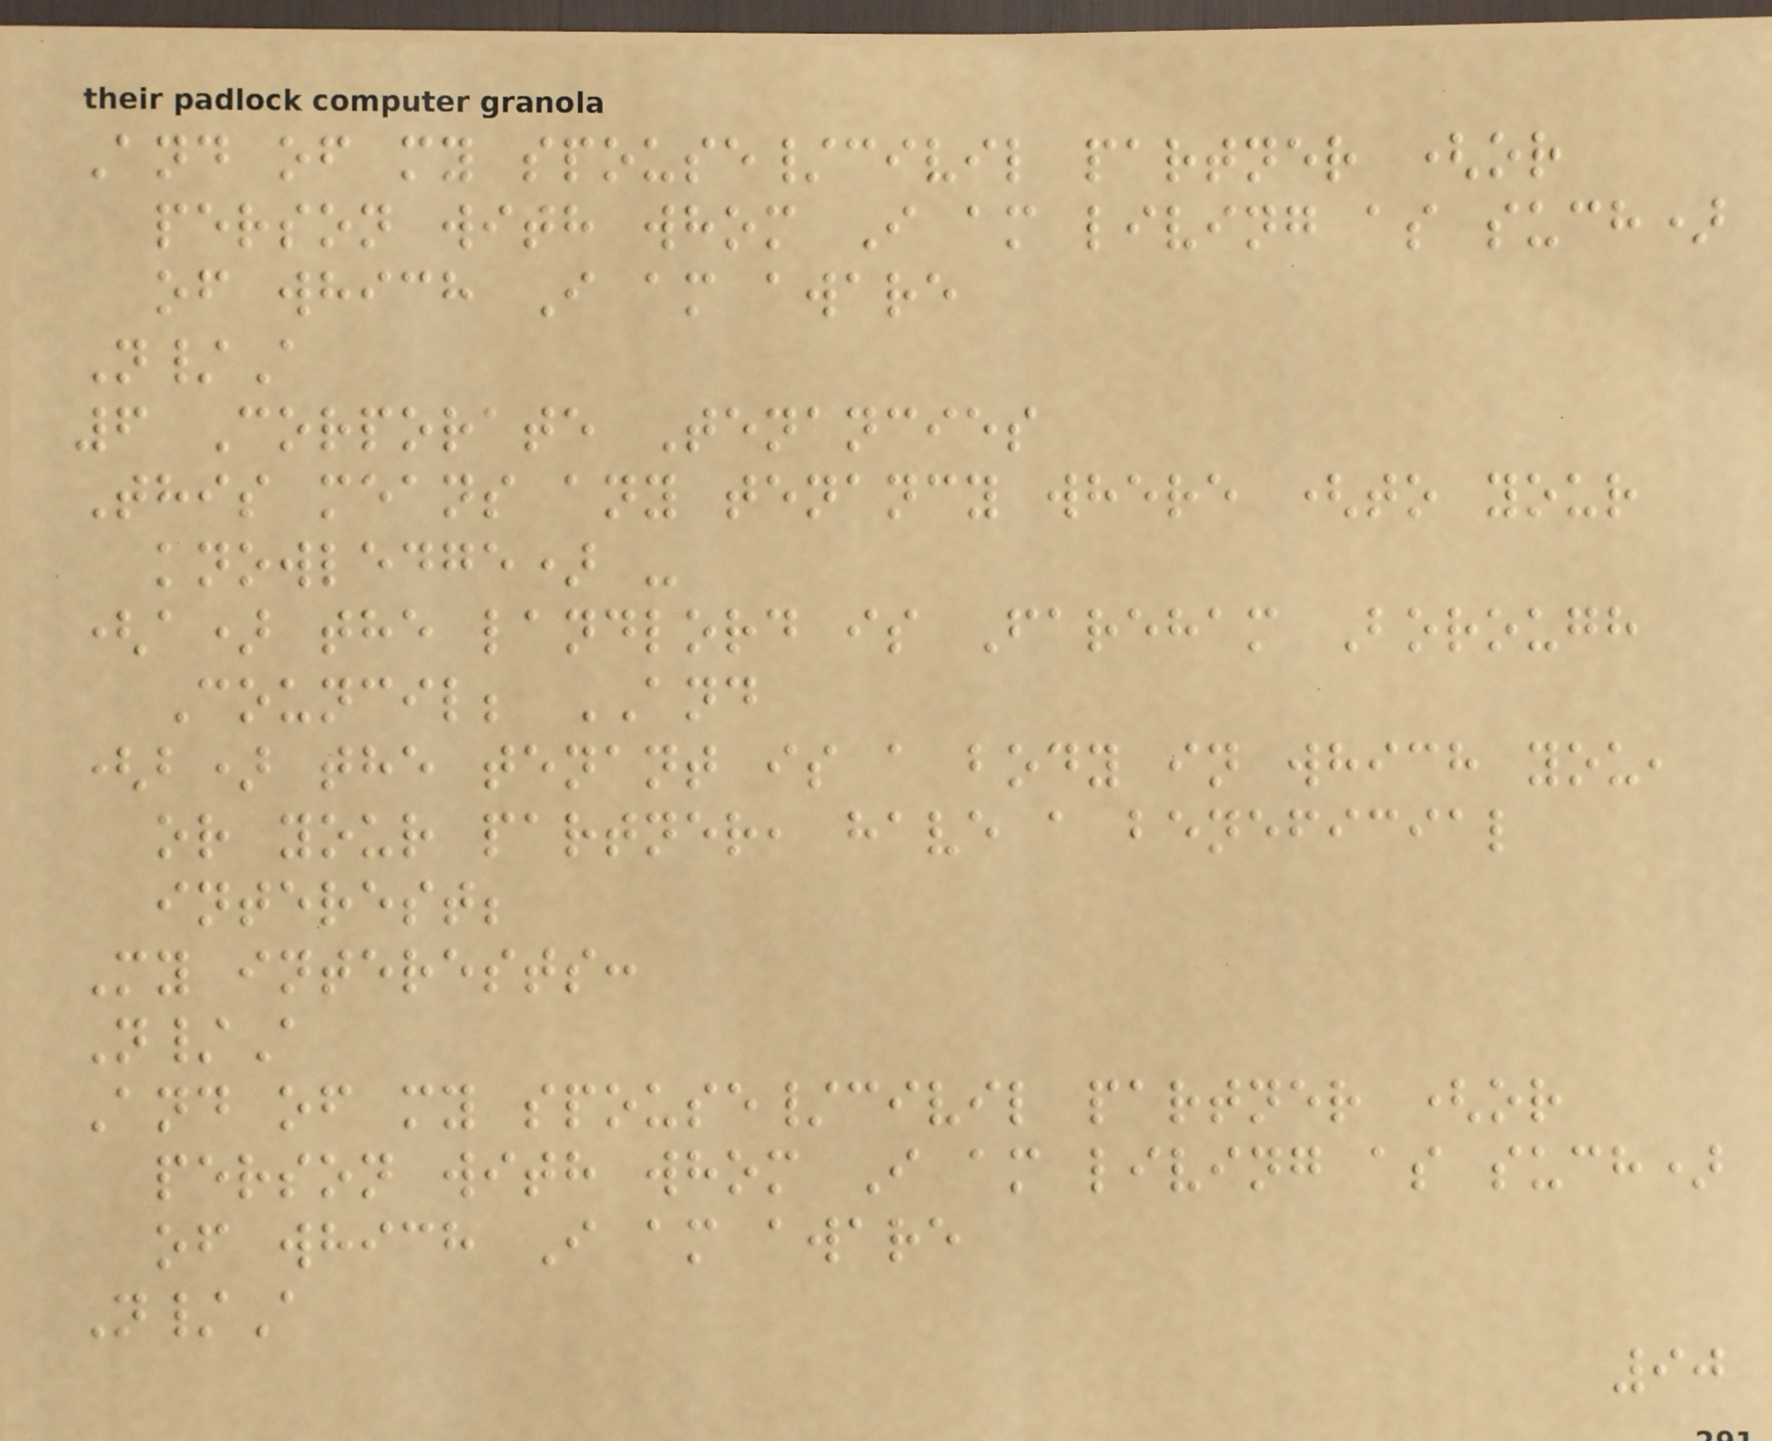And of my spouse/civil partner (or
person with whom I am living as such)
of which I am aware
N/A
6 Corporate Tenancies
This means any tenancy where (to your
knowledge) -
(a) the landlord is Fareham Borough
Council; AND
(b) the tenant is a body in which you,
or your partner, have a beneficial
interest;
My interests:
N/A
And of my spouse/civil partner (or
person with whom I am living as such)
of which I am aware
N/A
90
